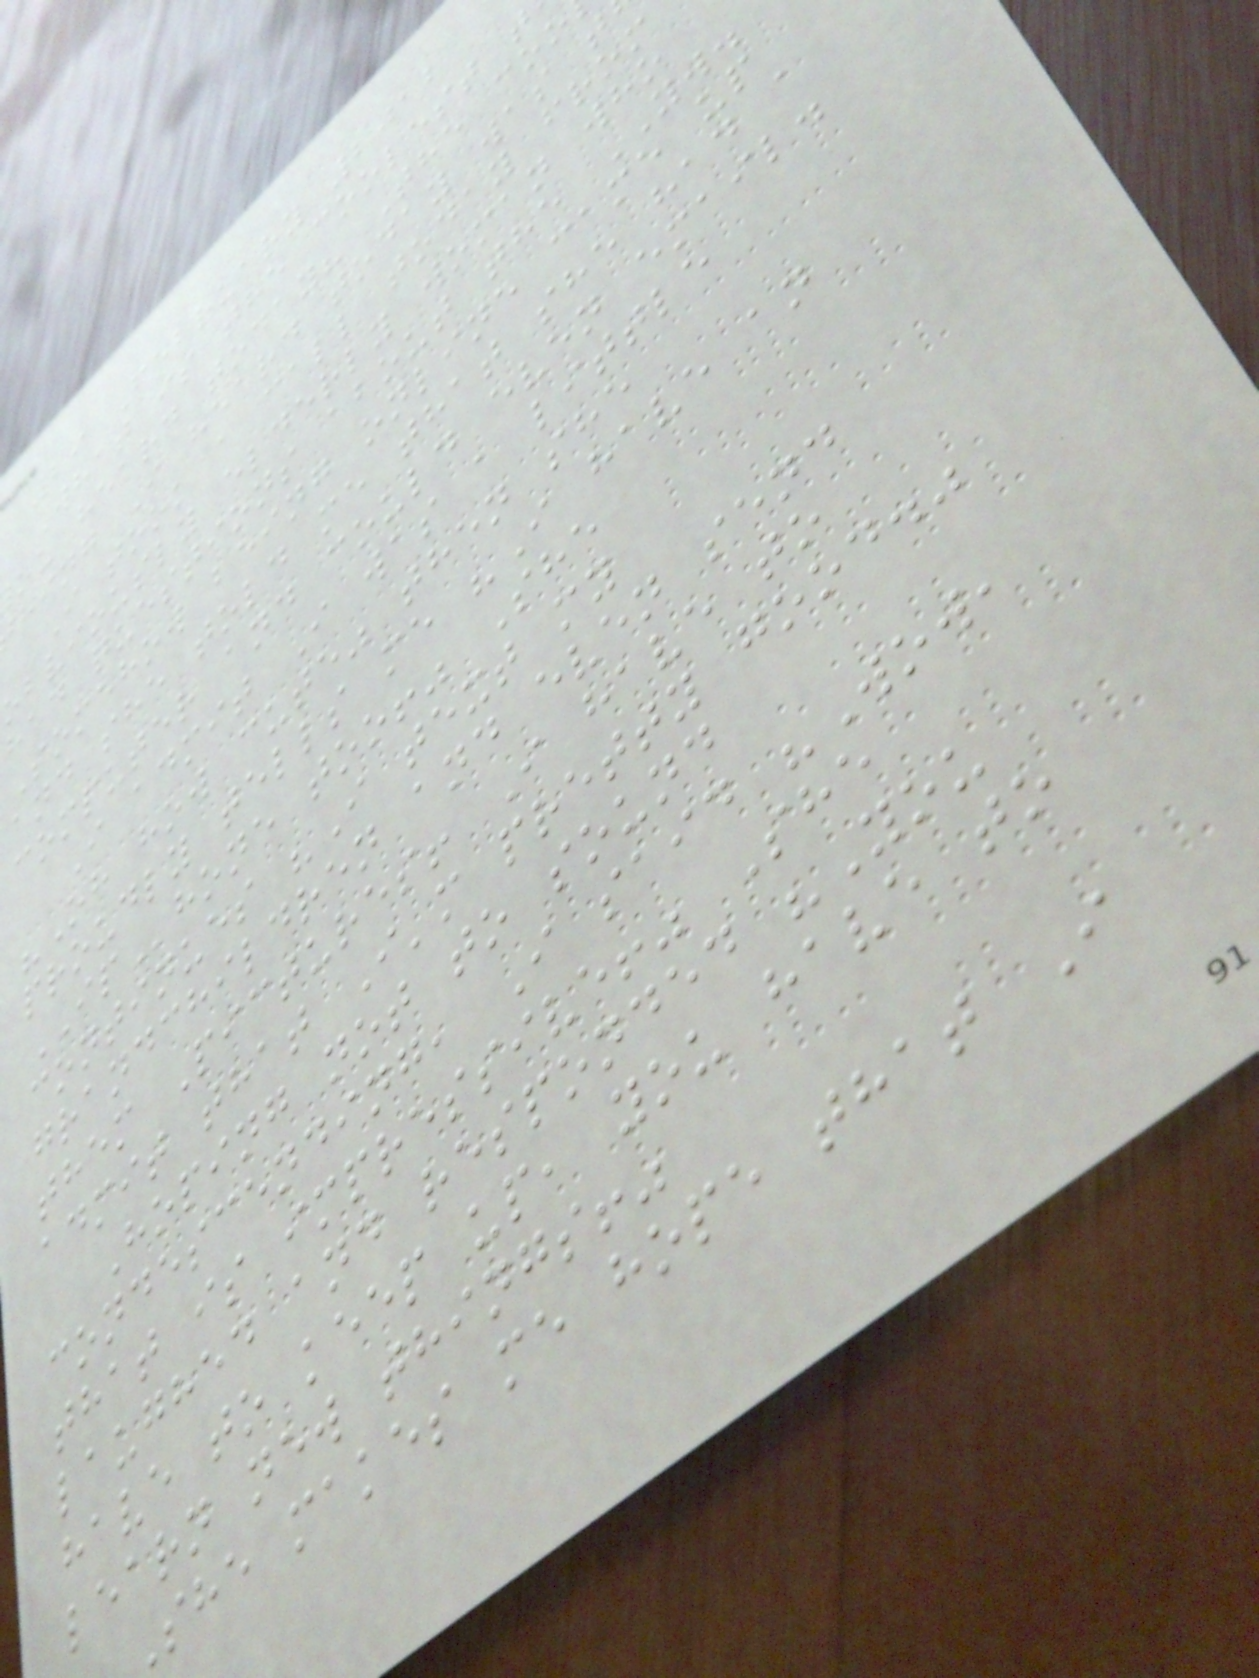29 February 2012
What is the coolest t
ou heard today? The coo
hing I heard today was t
I took a call today from
obviously elderly woman who
had questions about the YW.
Somehow being online came up
and she told me that she had a
computer and could even email.
I admit I was a little
"Oh how cute" then she
proudly tells me "I have an
IPhone too!" She
continues "I text my
grandchildren and even send
them Pictures! I have to
admit that I'm pretty good."
Hoping not to sound
condescending, I said "Wow,
that is impressive!" She
laughed and responded "You
have to keep up, you have to
learn new things!"
She makes me hope that I
